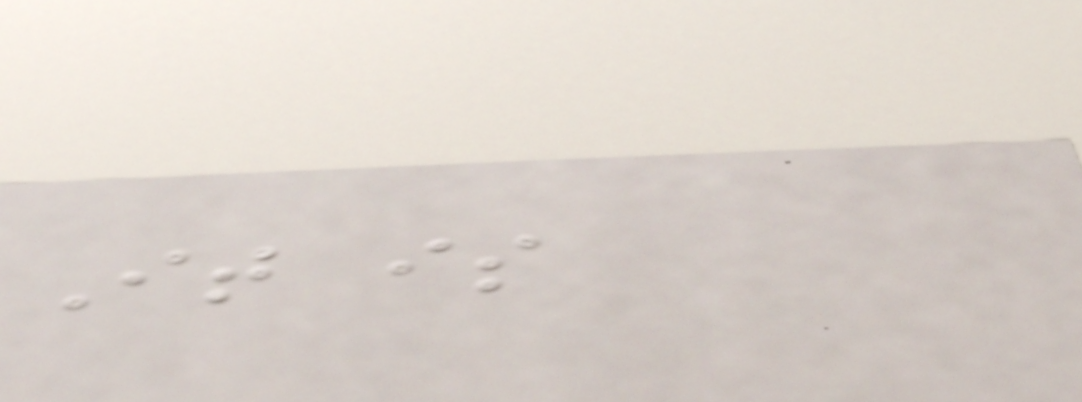It is
